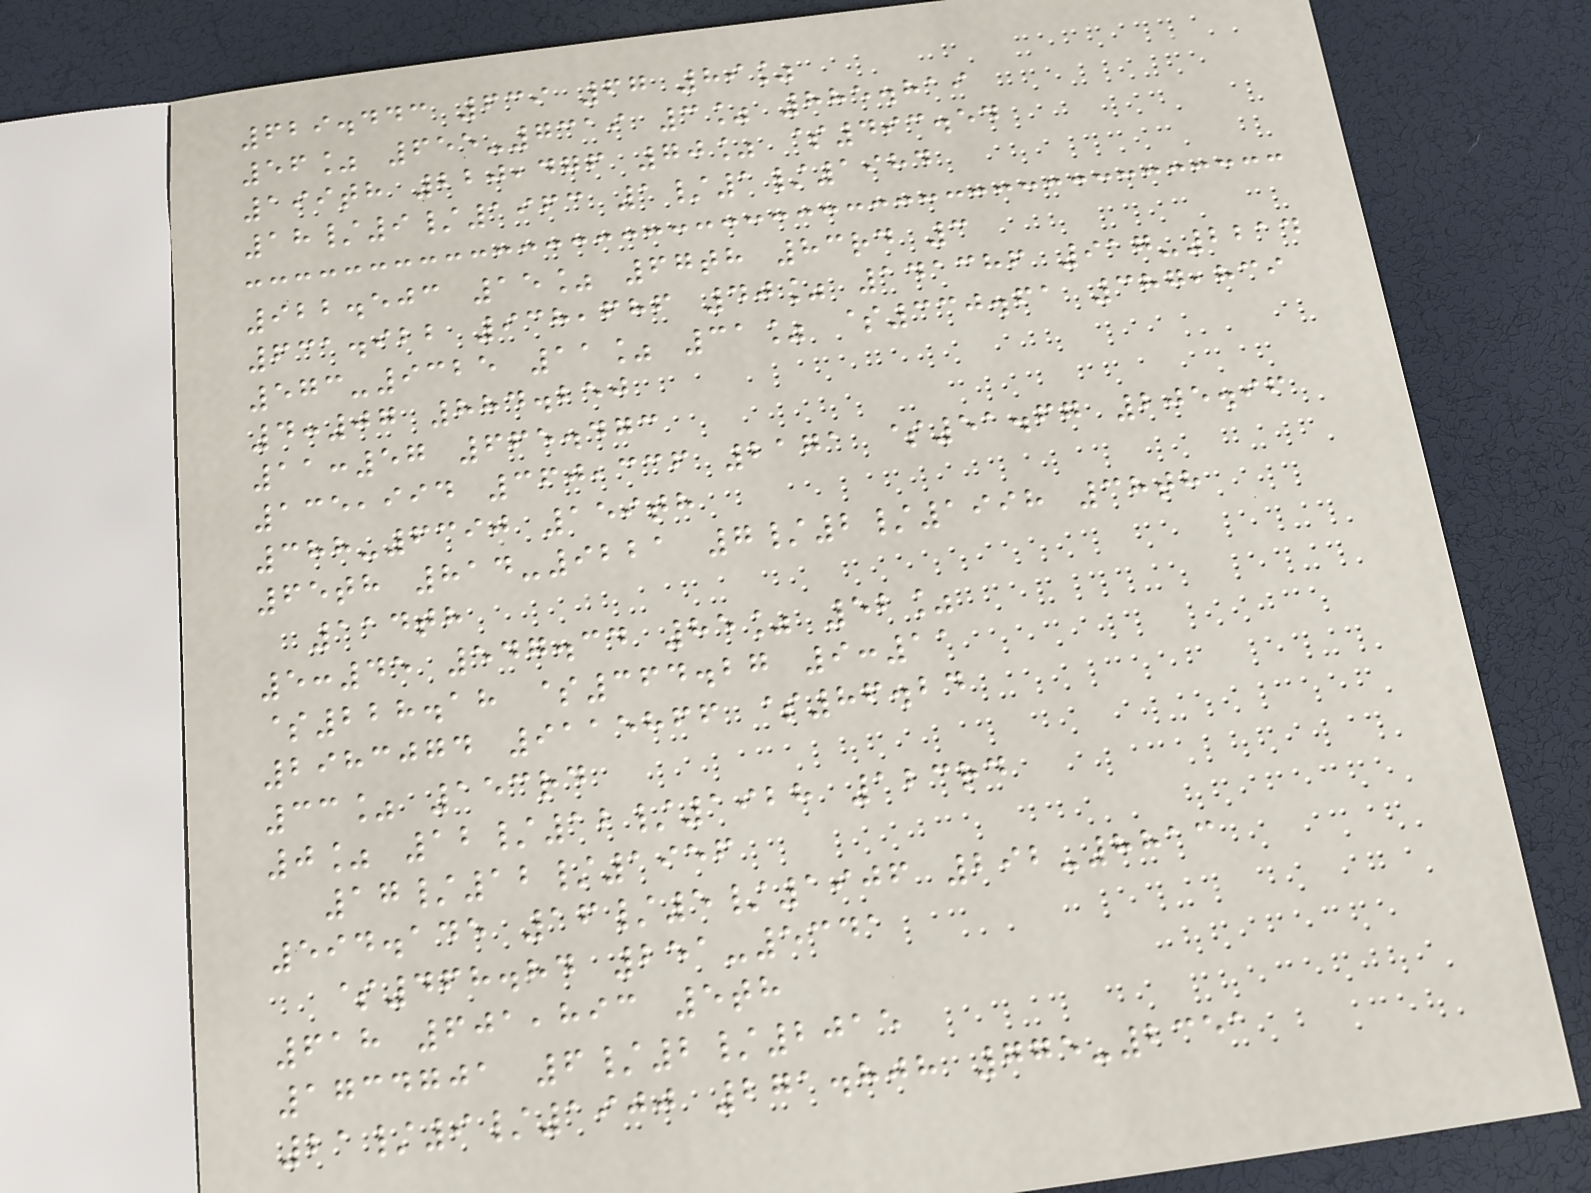629.443 639 67 89%
56% 655-7319 3% 885.819
199th 220,476 70% $493.54
18/9/1963 1/1/1984
922.503 15% 67th 83rd 3
631.922 938,686 40% 141386 917-2214
573-9325 11% 31% $330.61 387,839
4:07 884.250
11:57 665.473
135,994 360,336 2171 $51.67 205.96
388-6390 159th
65th 814-9221 7/2/1998 38th
114th
5:45 547.34 85% 52%
$228.18 $364.27 9:11
2983074 9115866 $86.24
33% 153rd
0% 12/12/1928 123rd
17/12/1956
594.145 16/5/1906 292-8813
$468.84 251-5341
618 601,893 5th
1734701 6/2/2015
21/9/1900 271.808 775-2351
